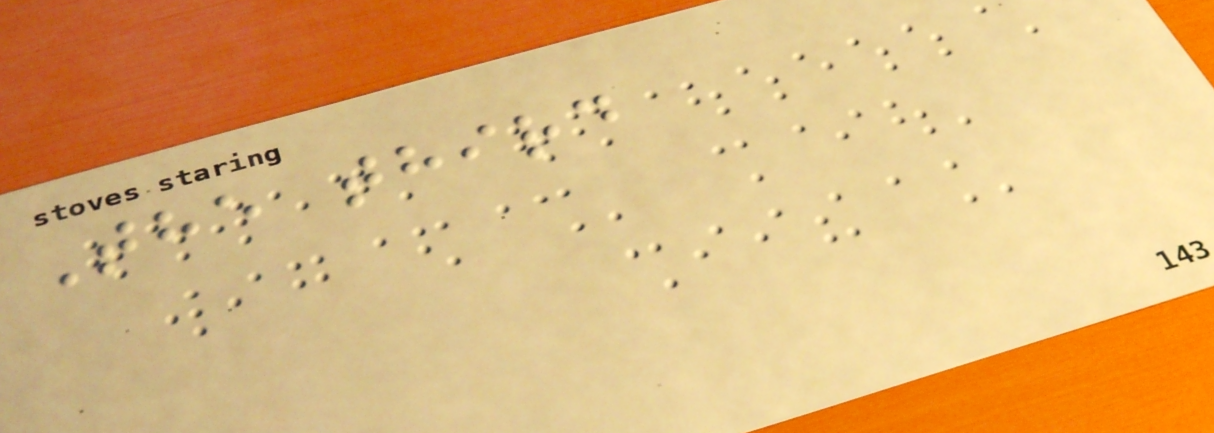The third
